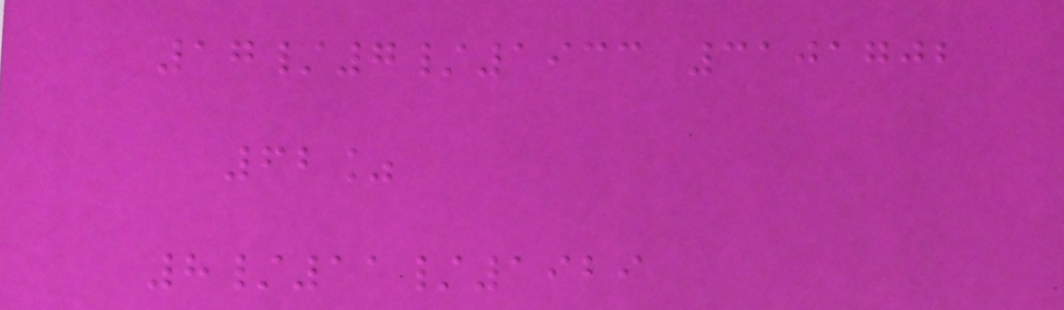17/7/1933 3101702
62%
8/11/1929
